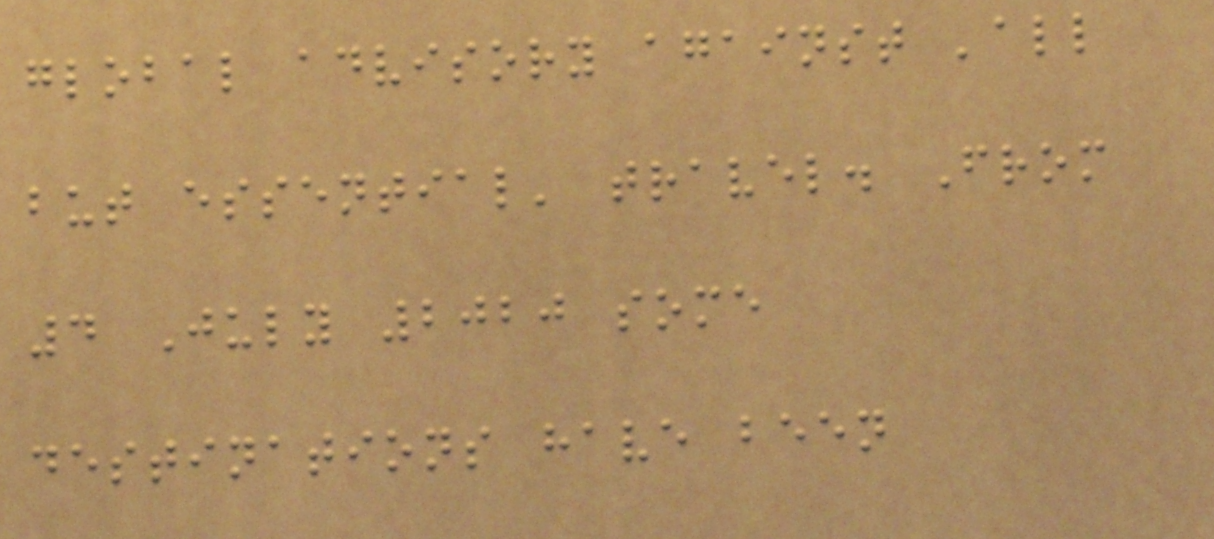global advisory against 'all
but essential' travel. From
4 July 2020 some
destinations have been
